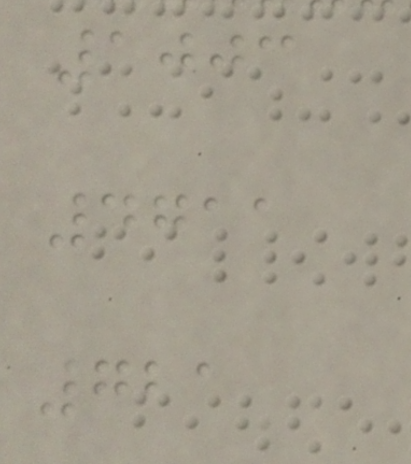1003
4711
721
